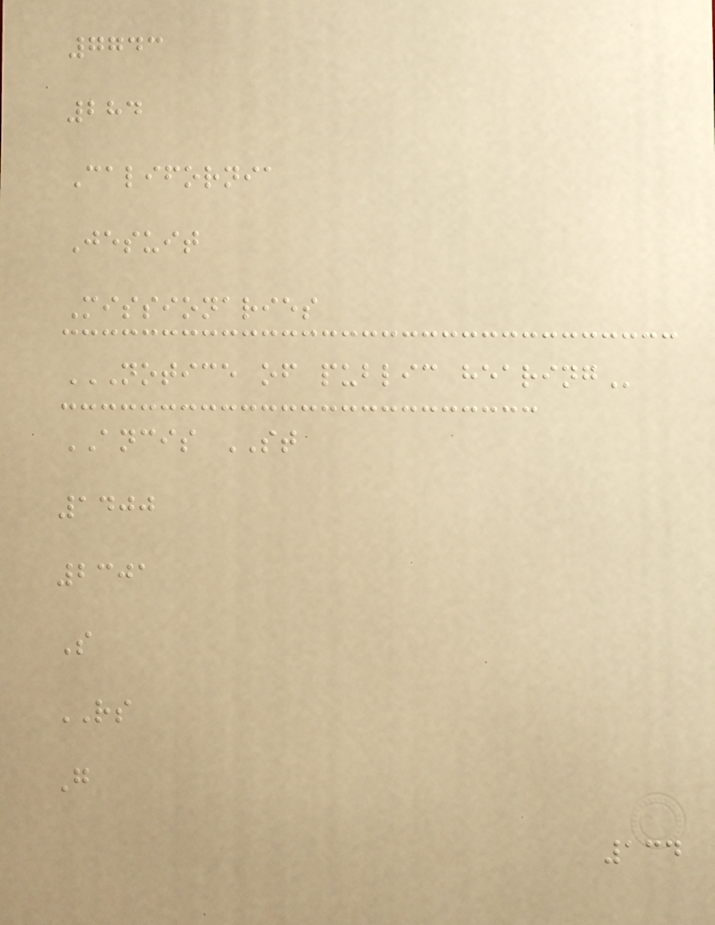7743
284
California
Jesuit
Missionaries
NOTICE OF PUBLIC HEARING
ANCIS ST
1400
2301
S
RS
G
134
